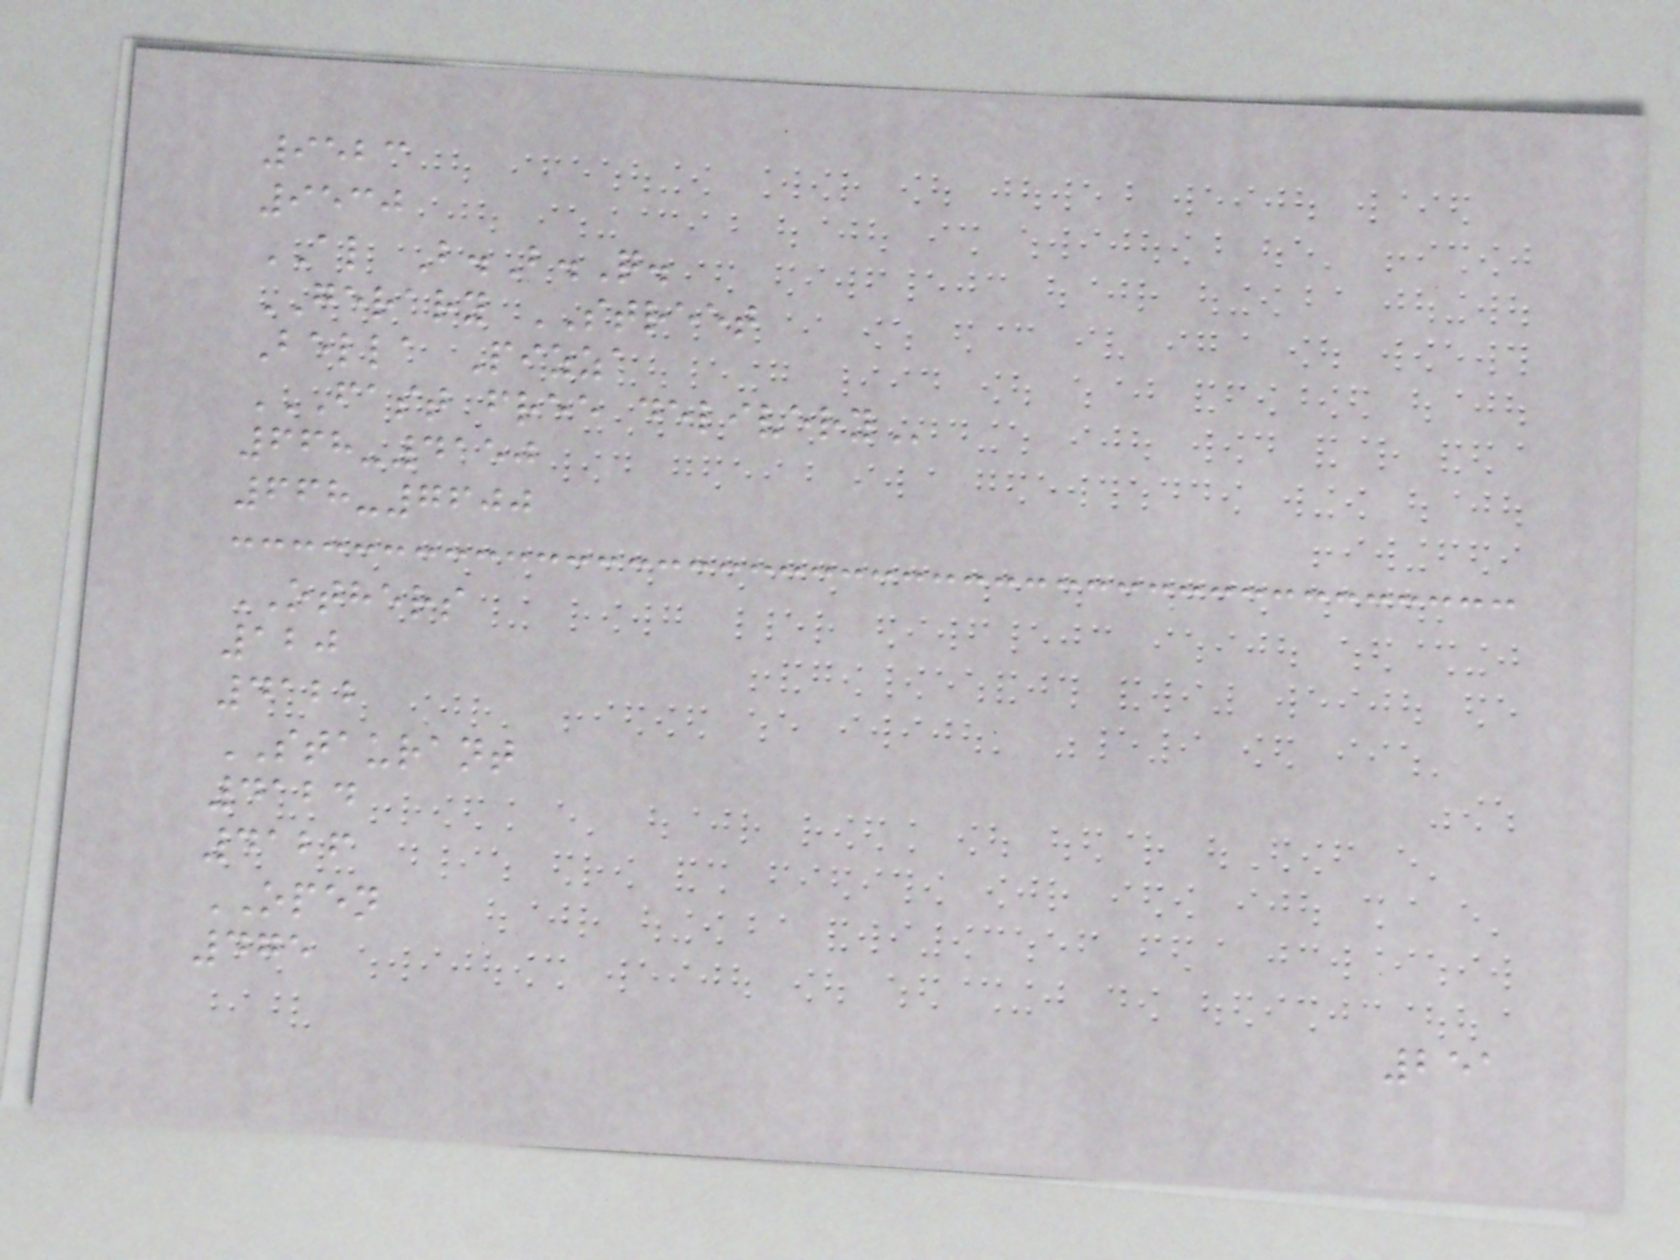9523
9530
AL B.B.Q.
GERARY STREET
Bella Pizza
FAST FREE DELIVERY
668-4150
668-7600
OTHERS
120
4122
STAURANT
4124
4126
OPEN
475
251
